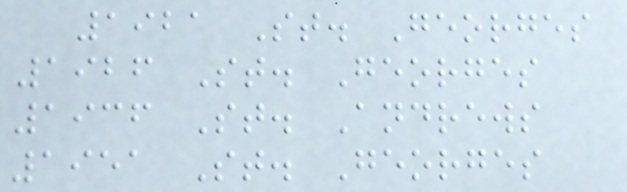1921 St. Georges
1926 St. Georges
1936 St. Andrews
1951 St. Georges
